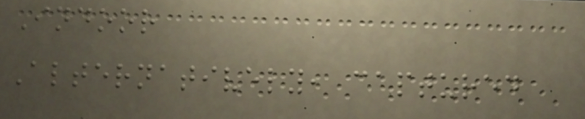Indoor
Alternatively, captured
